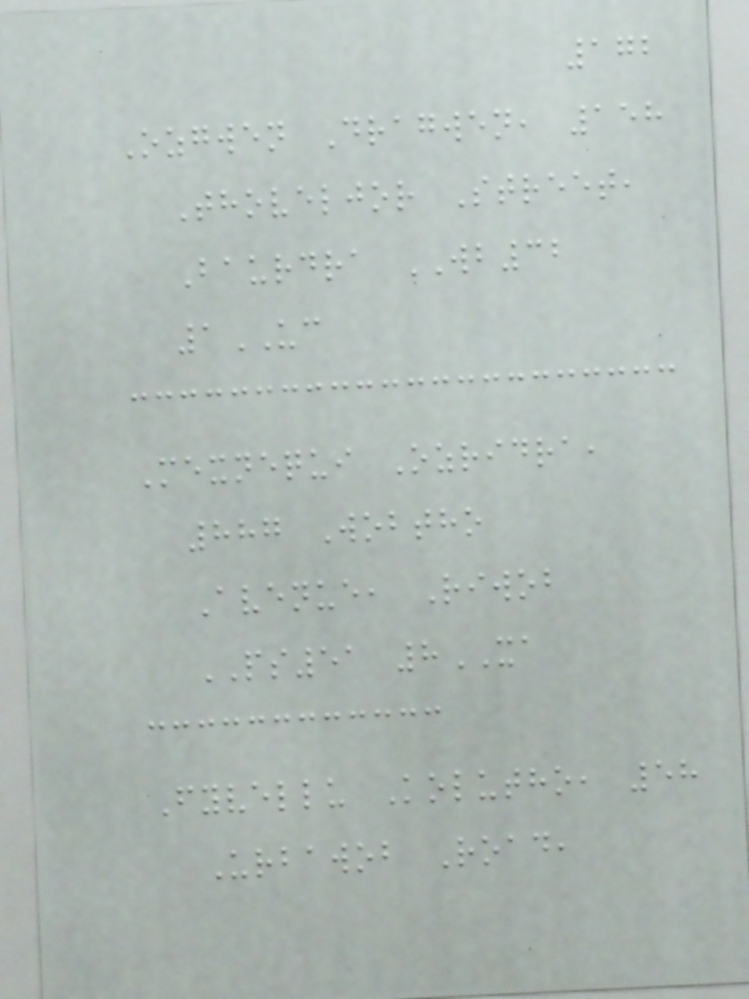172
Ozgwen Dragwen, 158
Thoveljor Street,
Baurdra WB32
1UC
Mexnequi Ozridra,
887 Wobtho
Avenue, Riwob
PS51 8XA
Fyvellu Kolutho, 58
Urbawob Road,
